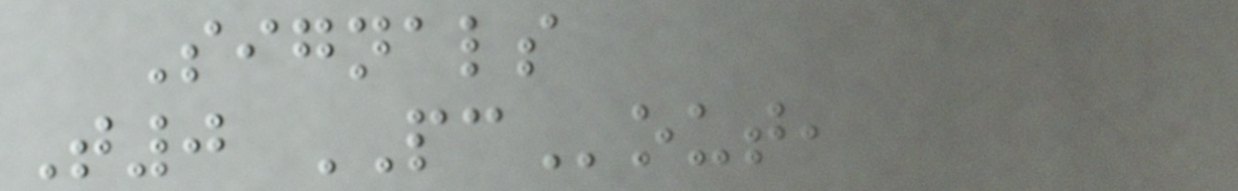Signals
T0 PCout,
